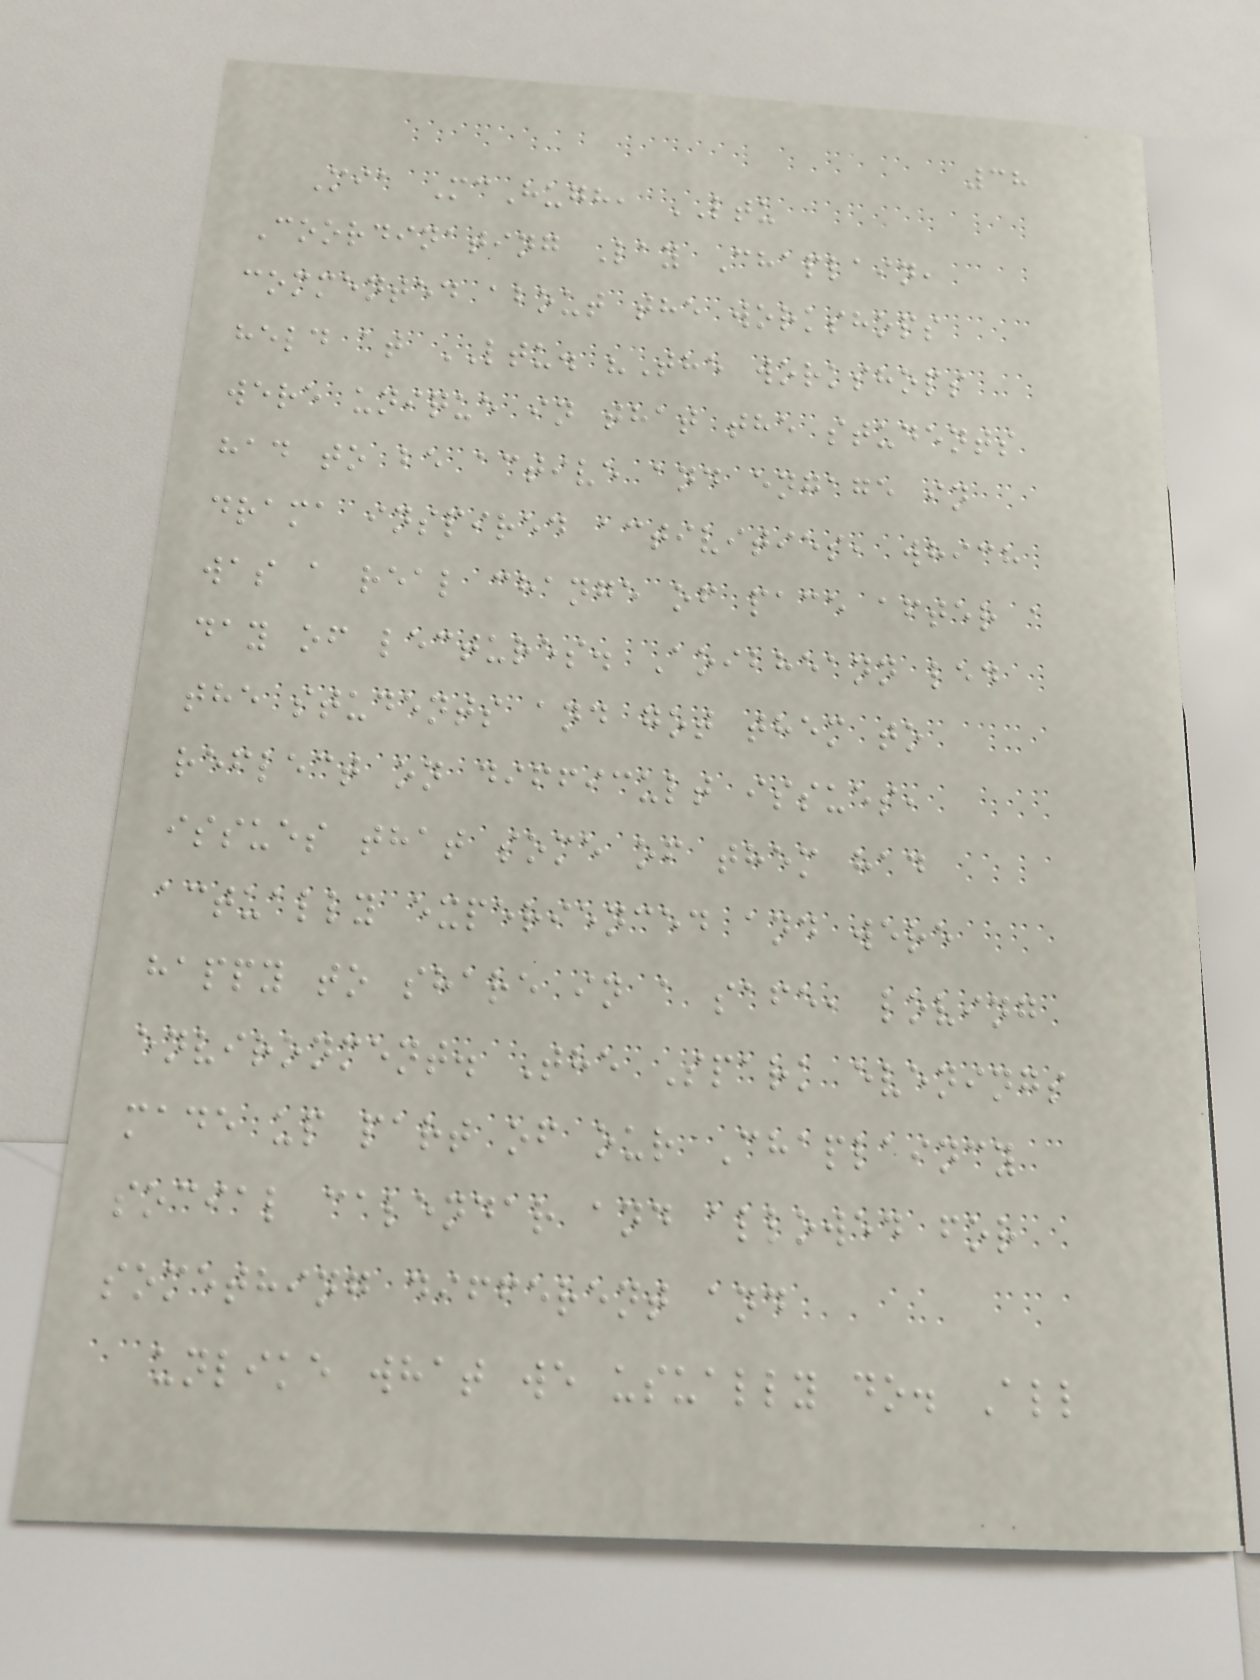38
Mia McHugh, LTU
Coordinating Lay Chaplain,
commented about the workshops
held at LTU. "The workshops
were unique in that the students
had to be active and engage in
drama inspired activities, which
was a real change of pace after a
day of lectures. Aoibheann led
the students and got them to
reflect on difficult issues,
issues that some of them had
actually experienced and were
happy to share in a safe, loving
environment. The Spark evenings
made up part of our Chaplaincy
social calendar and allowed for
something different and
unlike what we usually do. All
